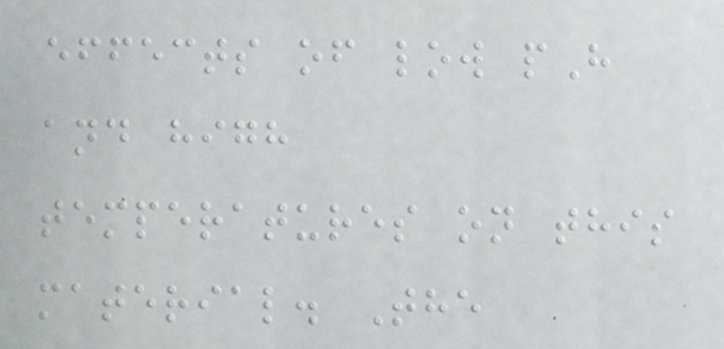effects of low pH
and high
temperatures on this
material. The
